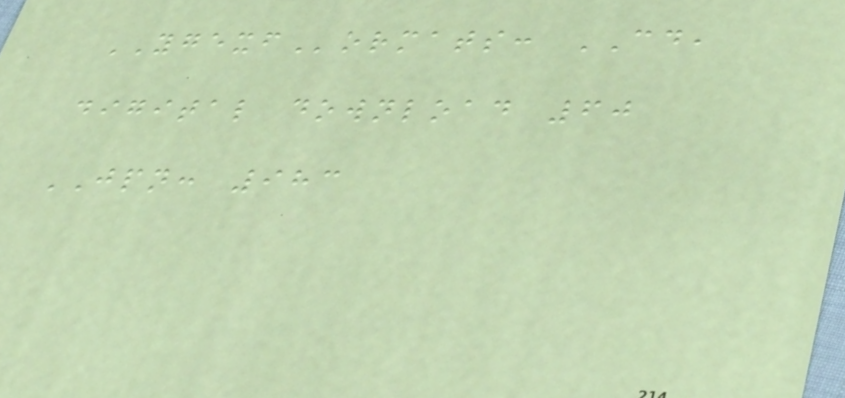YGEXFormats: CD,
digital download 60
JPN: 983
